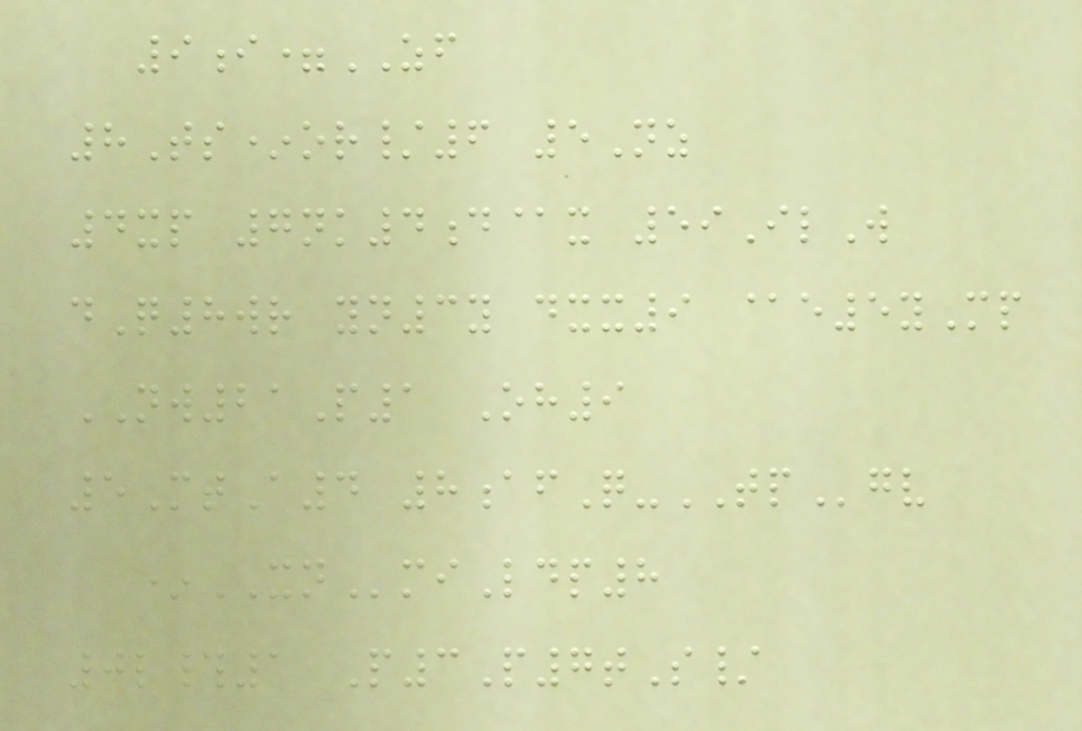9i=ZF
8Ts*or/6 5Nz
4xp 7nk4d@x 59IlW
dQ8wr yn3y dxx9 @e5yMp
NW21P1 Oh9
5MtA4 8afQ-TPgv
*XNmiLdp8
0l#1 P3P7tS/
